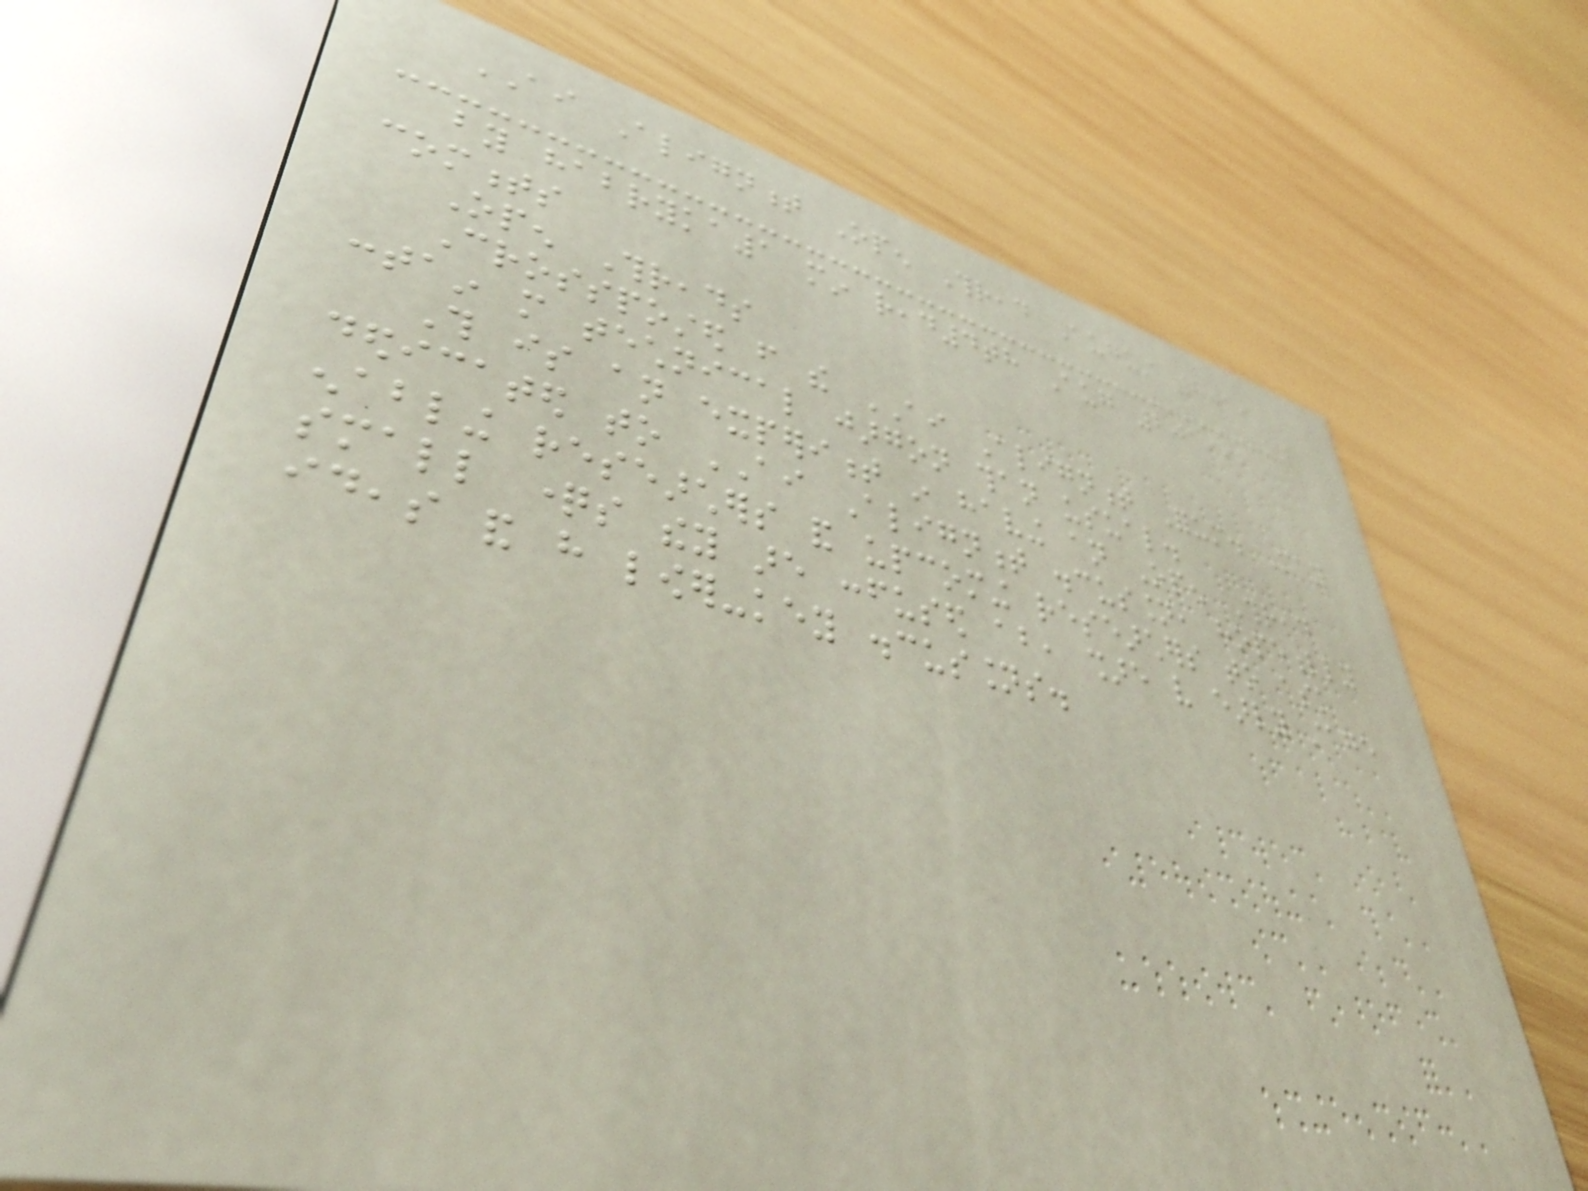AI Alignment Open Thread August 2019
by habryka1 min read4th Aug 201996
comments
Open Threads
Crossposted from the AI Alignment Forum. May
contain more technical jargon than usual.
This is an experiment in having an Open Thread
dedicated to AI Alignment discussion, hopefully
enabling researchers and upcoming researchers to ask
small questions they are confused about, share very early stage
ideas and have lower-key discussions.
